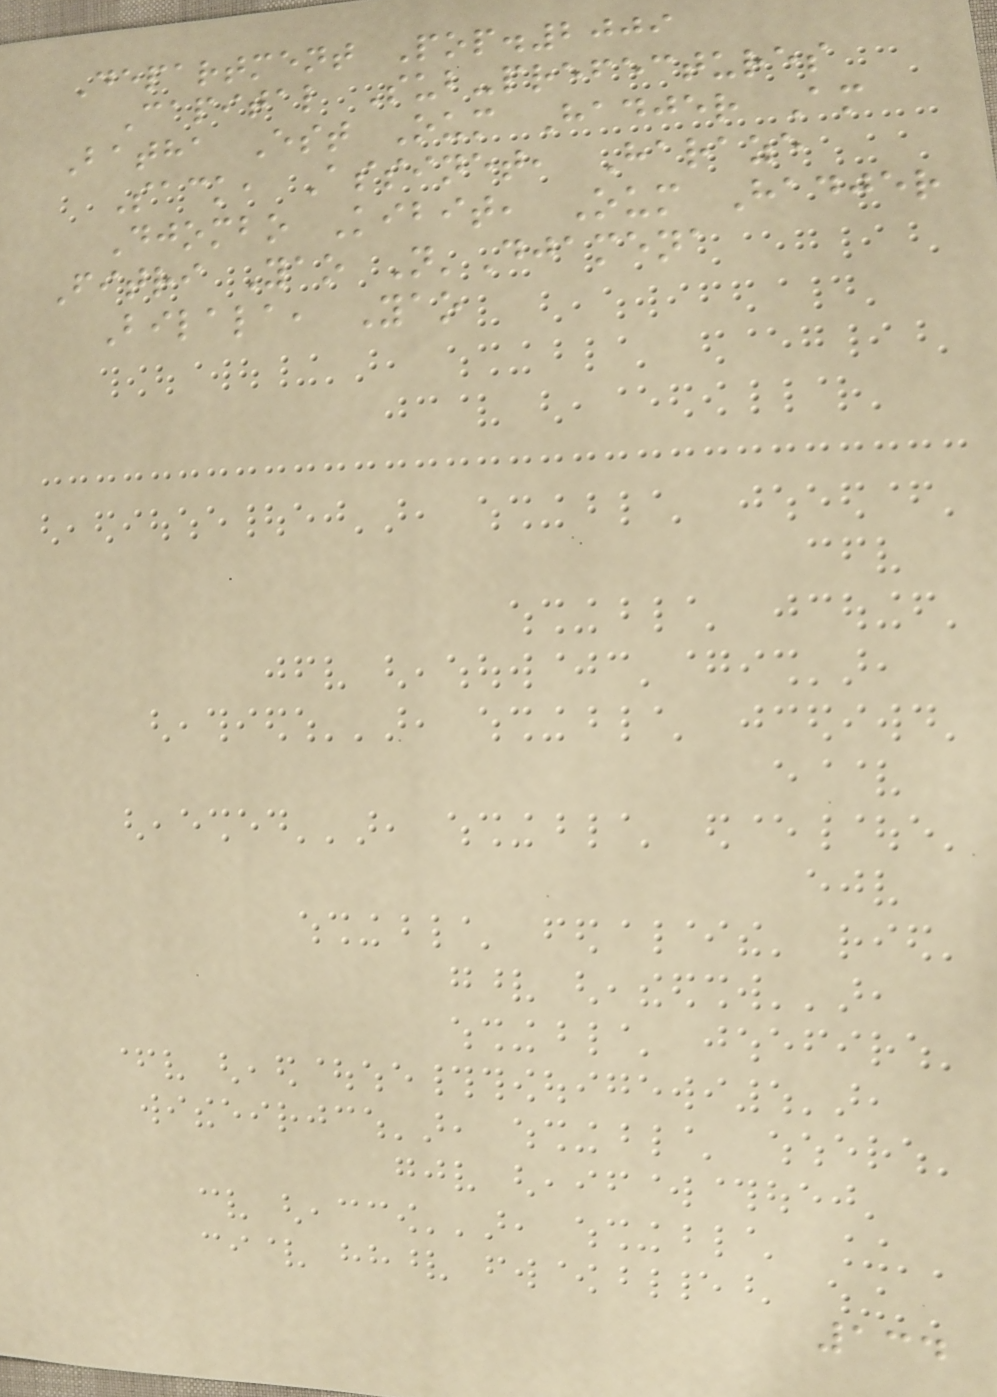Department Pop.2009
Capital Sub-prefectures
Batha Est Oum Hadjer Am
Sack, Assinet, Haraze
Djombo Kibit, Oum Hadjer
Fitri Yao N'Djamena
Bilala, Yao
134
